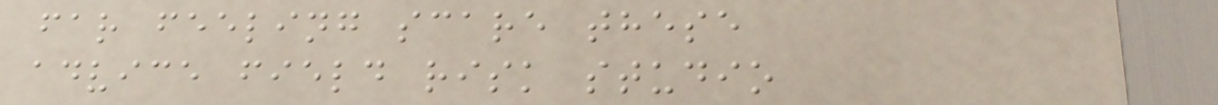far feeling scare these
advice field risk studio
